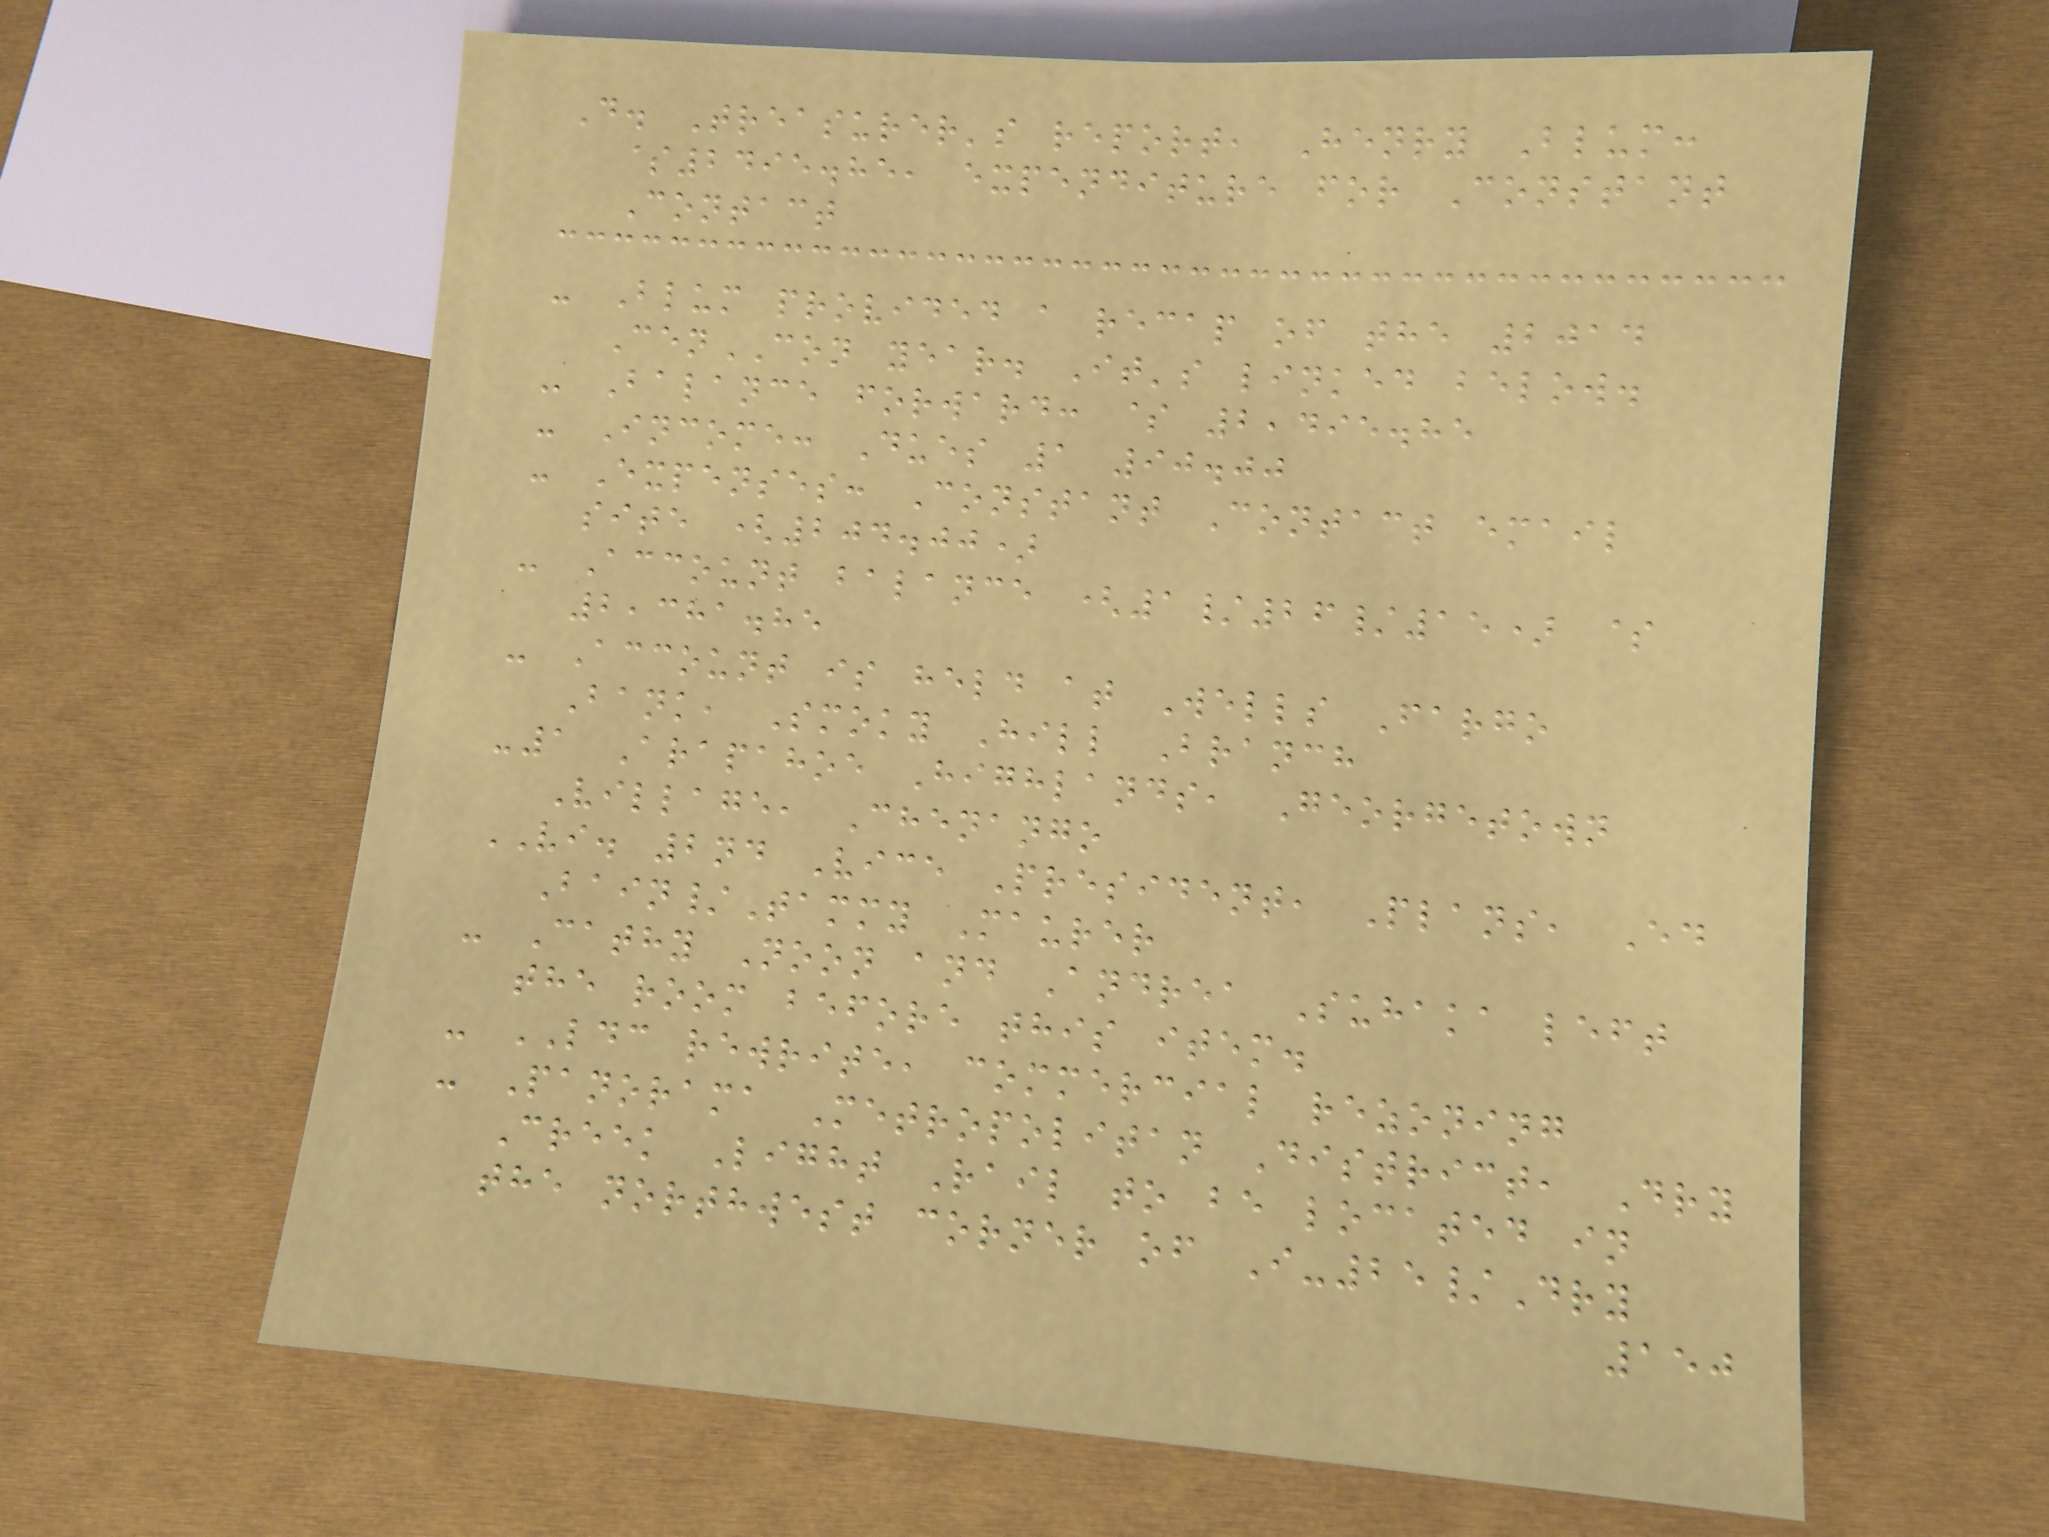D. Treasurer's report, Henry Blum:
$2495.85, expenditure for Constant
Contact
- Blum provided a recap of the 2014
CenCON year. It's linked below.
- Balance forward: $ 2,495.85
- Income: Dues 1 90.00
- Expenses: Constant Contact email
site (204.00)
- Account balance (1/26/15) $
2,381.85
- Account is held at Wells Fargo
Bank, Smoky Hill Branch
-1 Arapahoe Highlands, Georgetown
Village, Chenango
VI. 2nd Vice President, Plans, Ed
Bain/Tammy Maurer
- Cathy Noon and Andrea Suhaka left
the room before this item.
- LDC rewrite, commercial rezoning
- Panorama Metropolitan District, Dry
Creek Light Rail to be located in
the northwest corner of I-25/Dry
150
